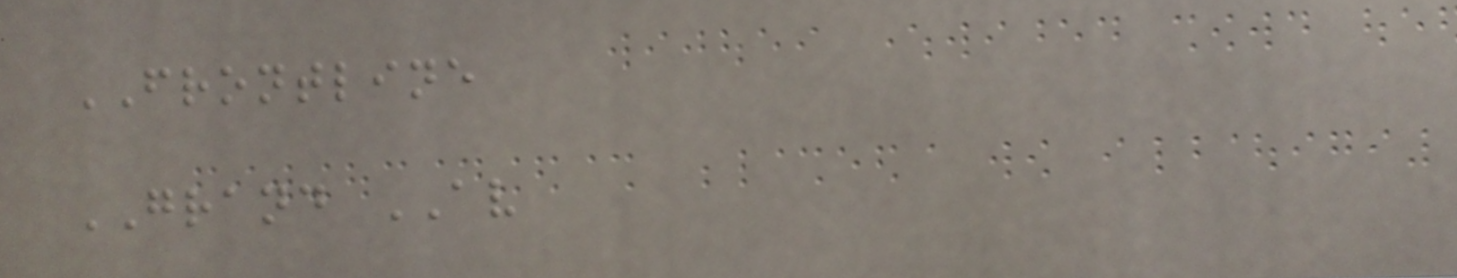FRONTLINE
GRAND AV
